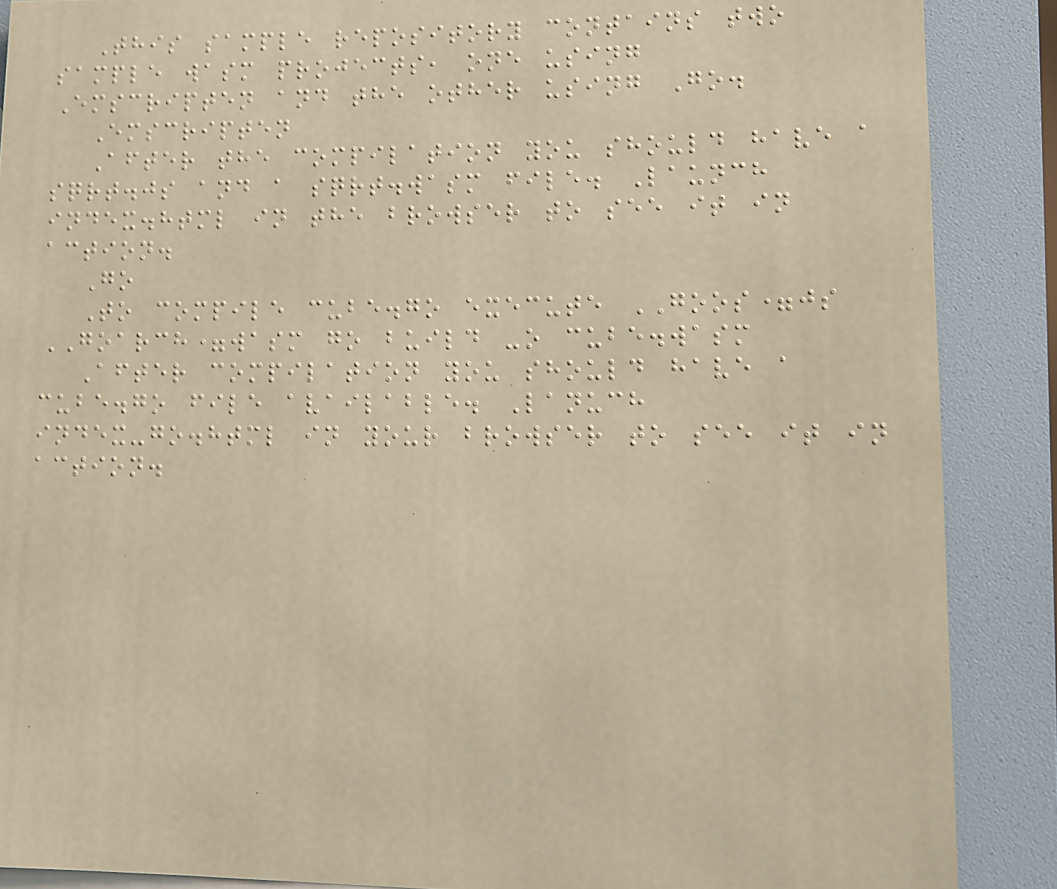This sample repository contains two
sample wasm projects, one using
Emscripten and the other using Go.
Emscripten
After the compilation you should have a
sqrt.js and a sqrt.wasm file. Launch
index.html in the browser to see it in
action.
Go
To compile cube.go execute GOOS=js
GOARCH=wasm go build -o cube.wasm
After compilation you should have a
cube.go file available. Lanuch
index-go.html in your browser to see it in
action.
